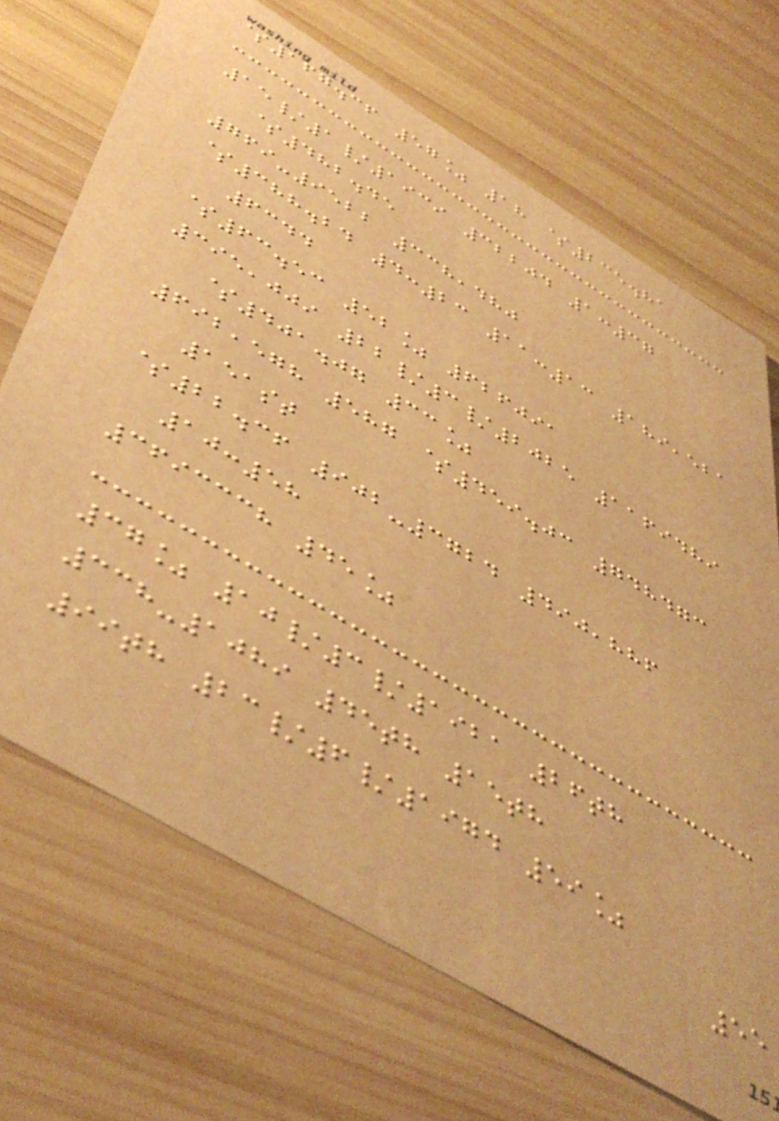$167.36 57% 18 $235.81
15/1/1939 32204 1:37
$482.45
769-9522 338,480
$388.24 4:23 11:13 189,521
6344
$63.53 52% 626091
395,009 22/3/2025 1169489
$401.07 33%
692,578 587 $459.03 748473
151st
$22.36 902-3724 490,886
10:58
3693338 45%
37% 10/3/1921 26th
338-1089 45th 15th
99th 23/6/1974 59%
55
